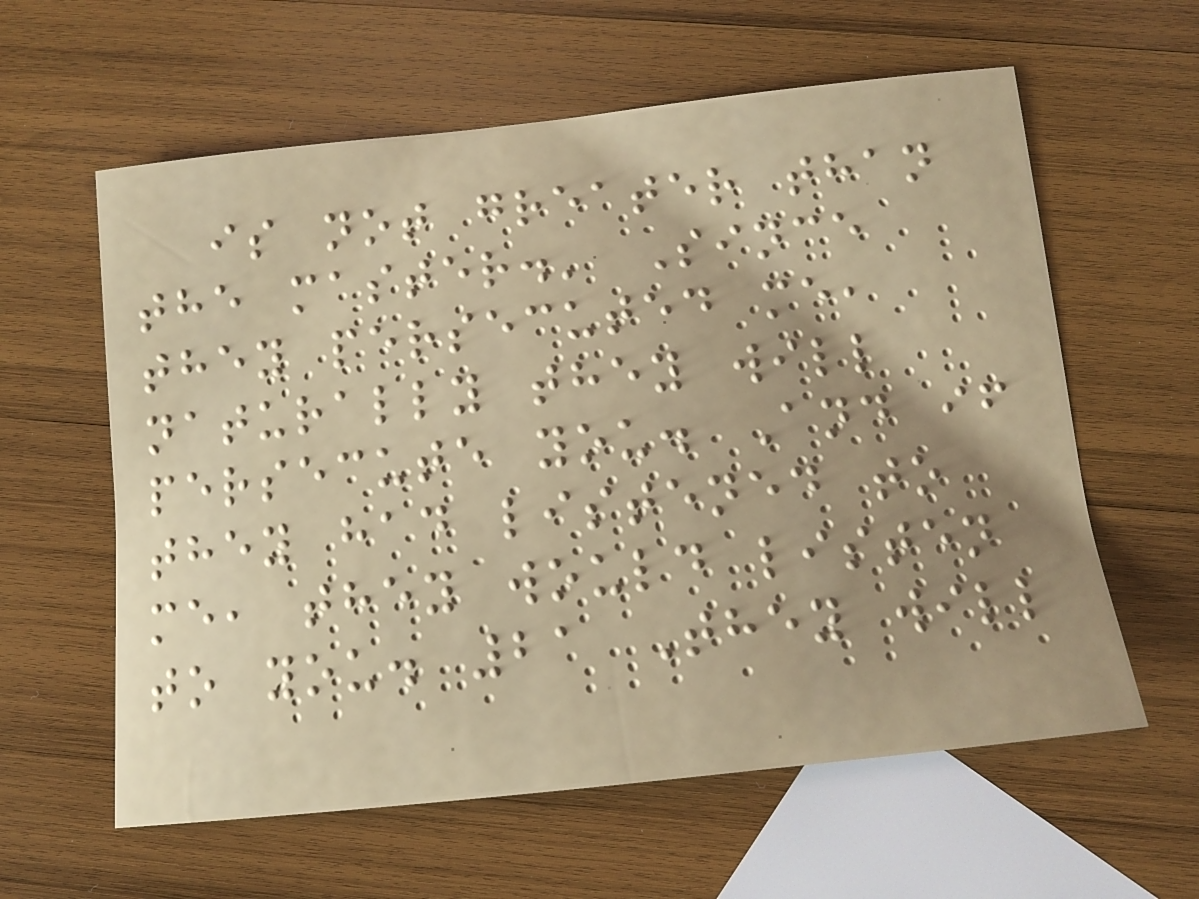is not greater than
the master.' Since
they persecuted me,
naturally they will
persecute you. And if
they had listened to
me, they would listen
to you. 21 They will
